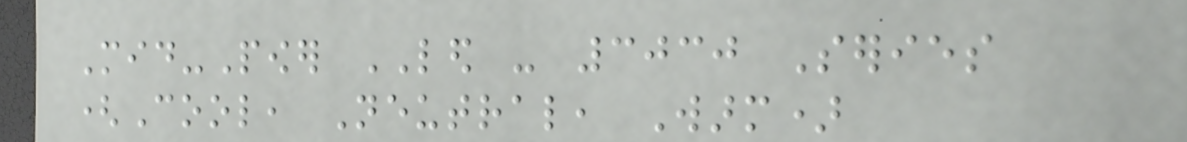Mid-Power LED - 3030 Series
(Cool, Neutral, Warm)
